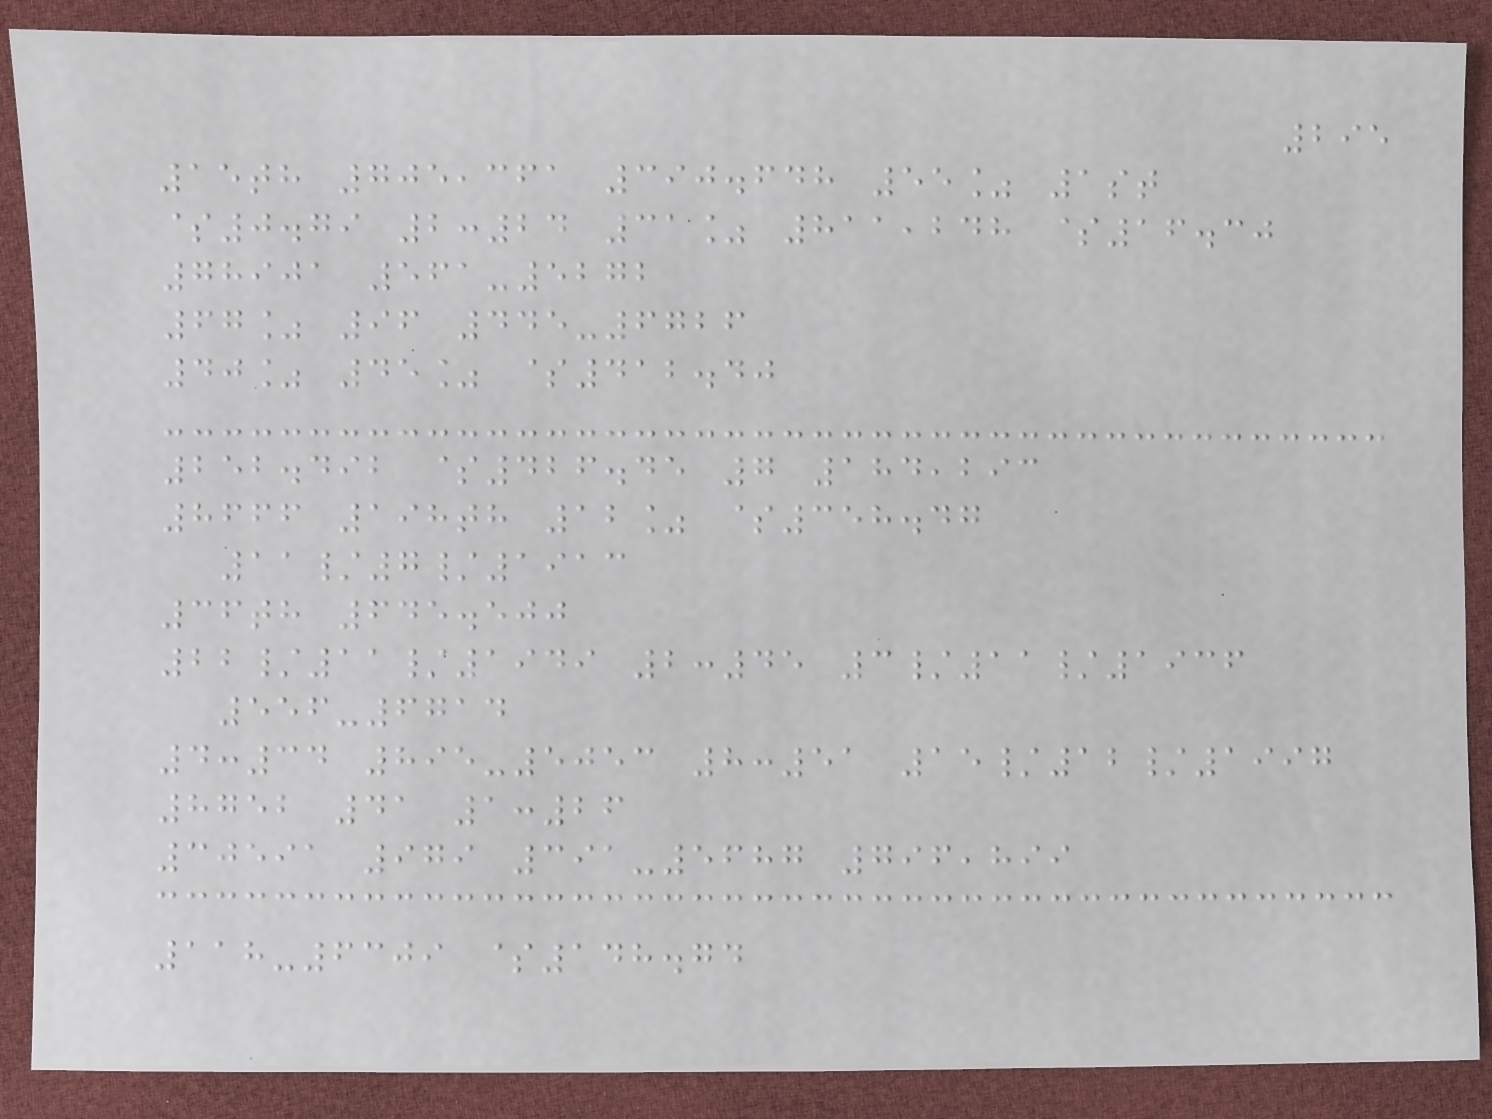295
15th 705,361 390.648 55% 1st
$0.79 2:24 31% 811,248 $16.30
78901 561-5272
67% 96 445-6726
40% 45% $412.40
252.492 $426.45 7 184,293
8666 198th 12% $358.47
11/7/1913
36th 645.500
22/11/1949 2:45 3/11/1936
556-6714
4:34 895-5053 8:51 15/12/1997
8752 41 1:26
30591 979 391-5687 796,899
118-6309 $148.74
